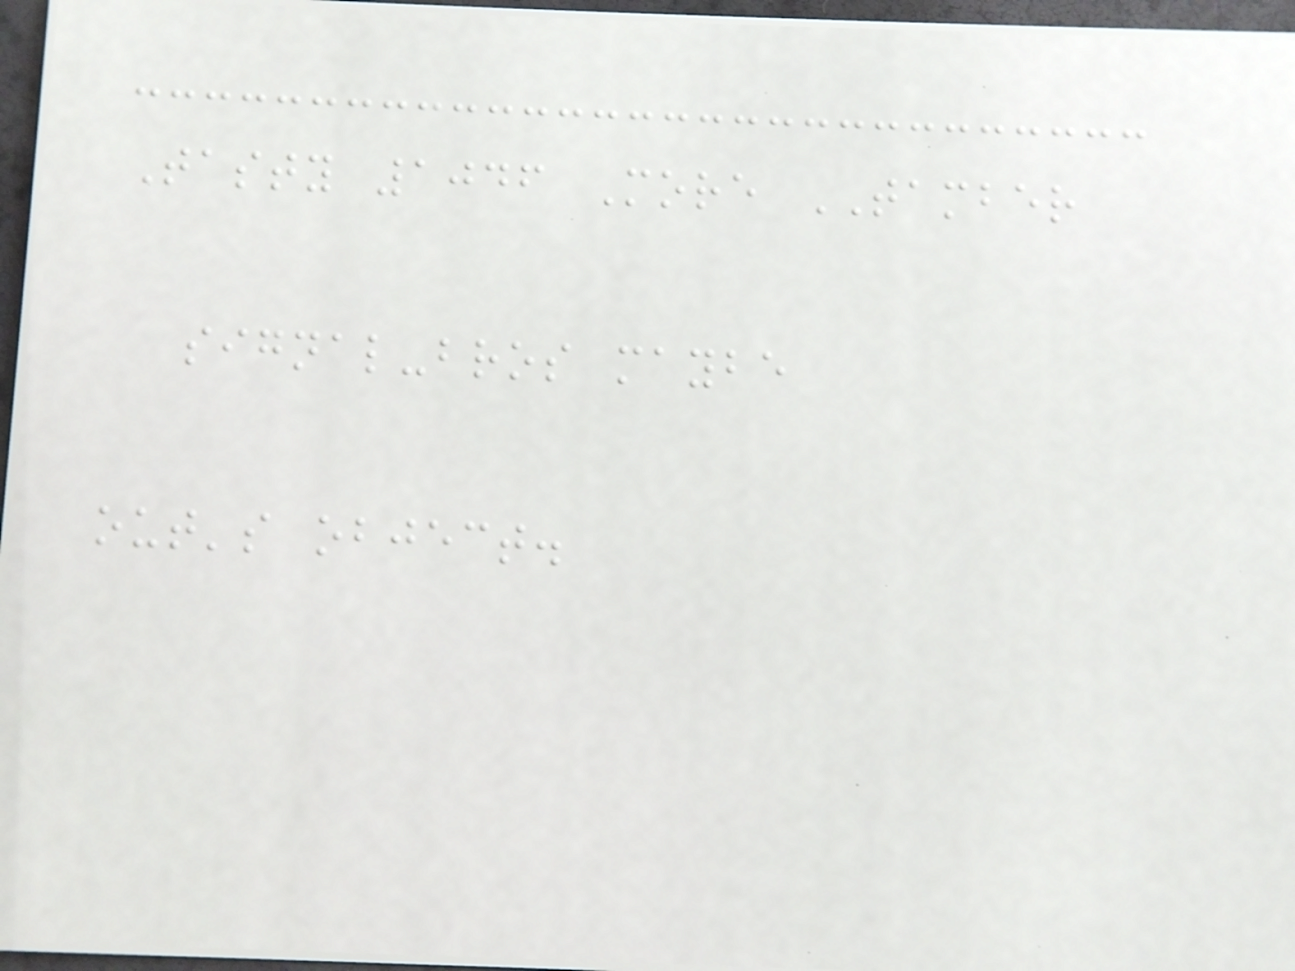Tasty 1046 More TAMBER
signal-bros maybe
out's object.
